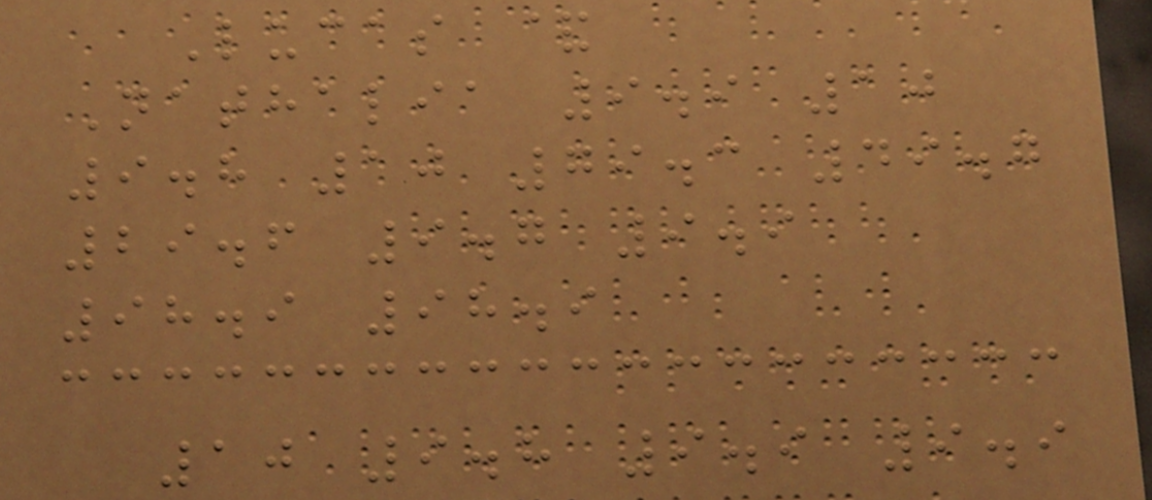Lucas &
Nathalia 9.9 10
9.8 10 79.3 49.7
29.6 9.7 9.9
98.9 98.9
10 9.8 9.9 9.9
